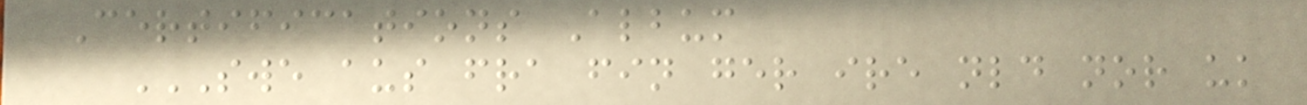Certifications Album
SWE AUS FRA FIN GER IRE NLD NOR UK
